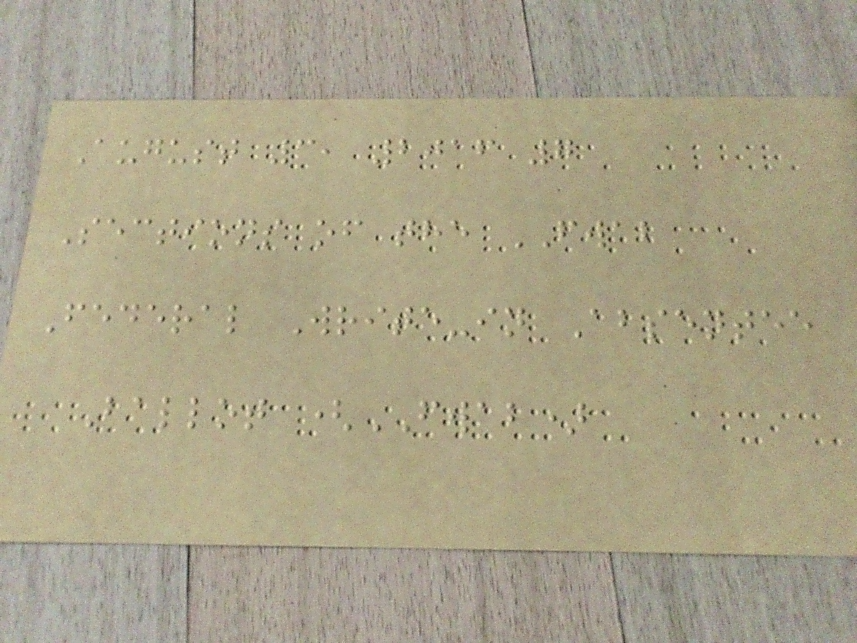August 3, 2016 7
Sections of the FWAB
Federal Write-in Absentee
Ballot (FWAB)
